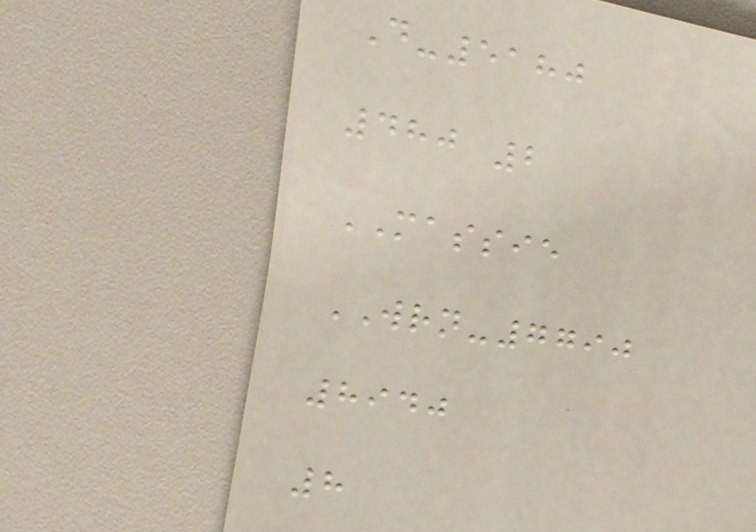D-5180
480 2
MASSIE
WRN-7790
8940
8
